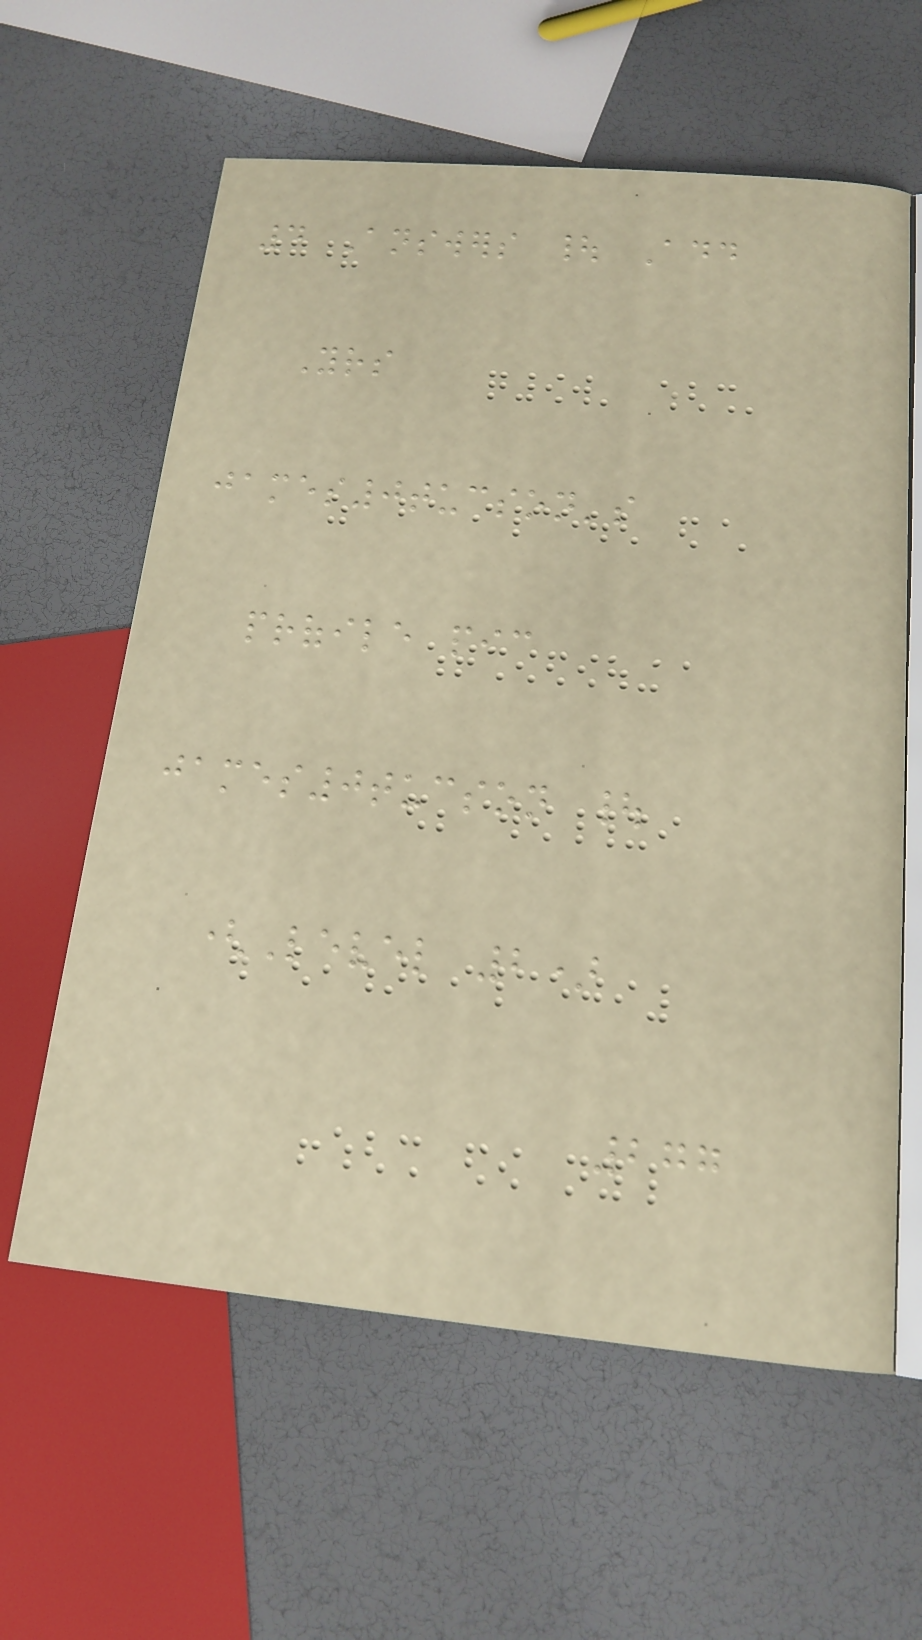4 Answers | Add
Yours
james0tucson's
profile pic
james0tucson |
(Level 2)
277
